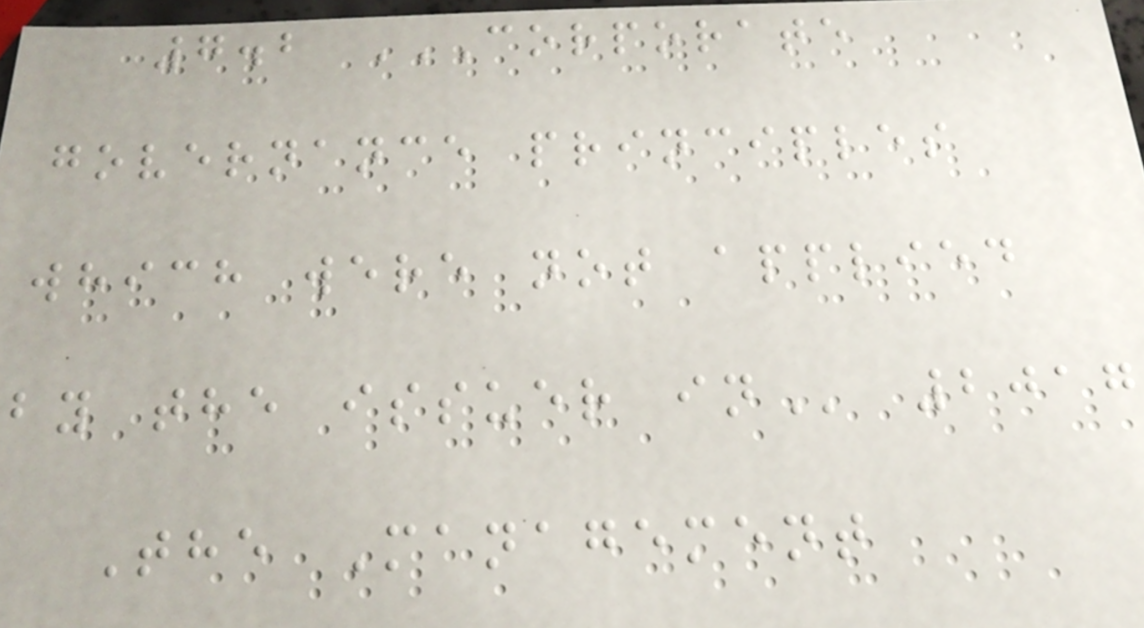7.2 CORPORATE
GOVERNANCE PRINCIPLES
WHICH WERE NOT APPLIED
BY THE ISSUER IN 2017
The Management
